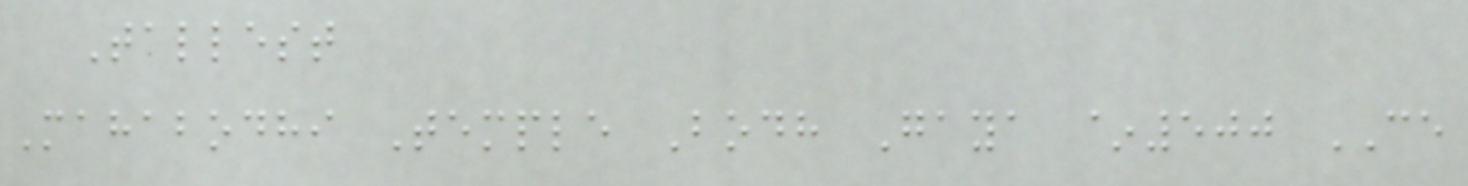Tallest
Mahabodhi Temple Bodh Gaya ~500 CE
